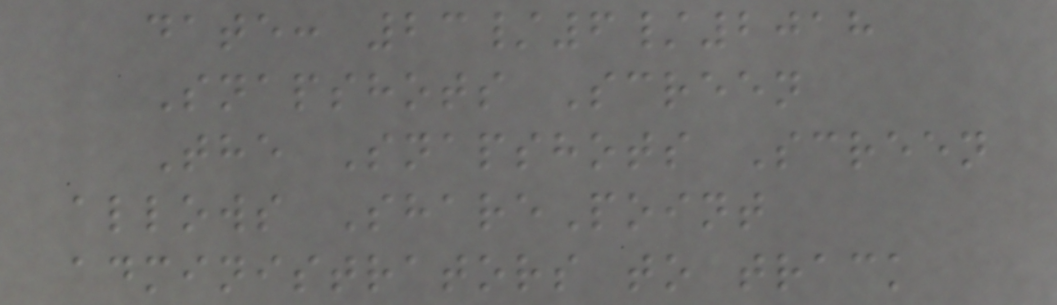date: 23/6/2018
Snapshots Screen
The Snapshots Screen
allows SharePoint
administrators to track
